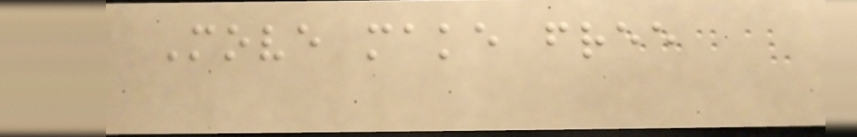Move make free
